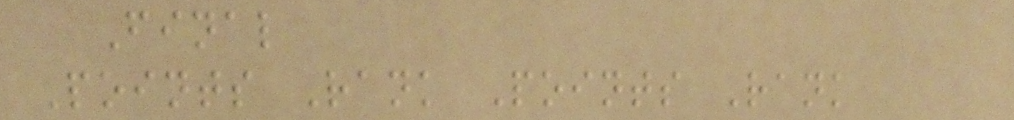Final
Points Rank Points Rank
